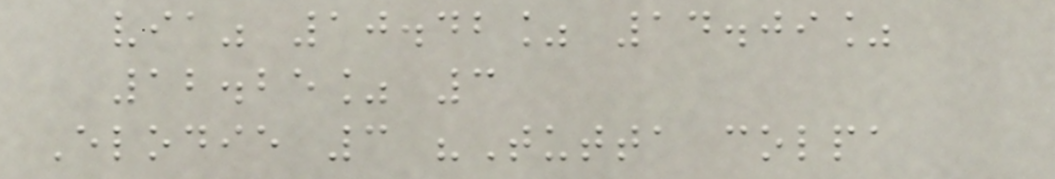via" 10.42% 14.09%
12.25% 3
Elodie 3 "Tutta colpa
